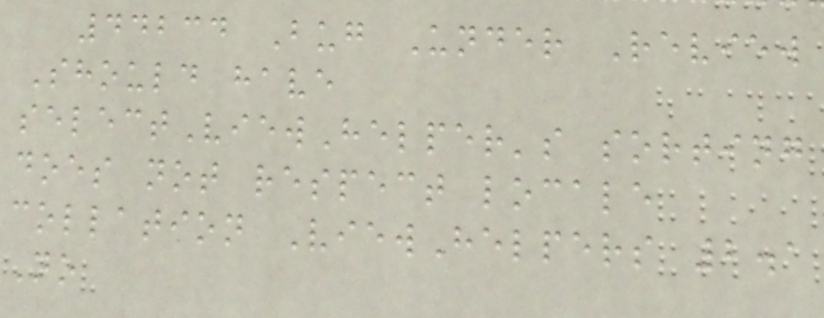44234 Bug Under Review
Should have
selectViewHelper's sorting
does not respect locale
collation ViewHelpers 2.1
No
